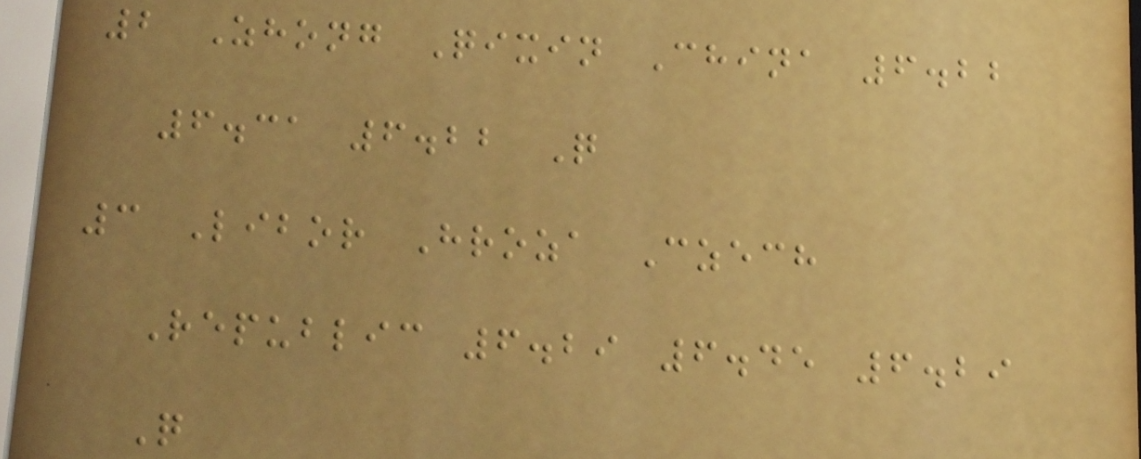2 Zhong Qixin China 6.22
6.31 6.22 Q
3 Libor Hroza Czech
Republic 6.29 6.45 6.29
Q
